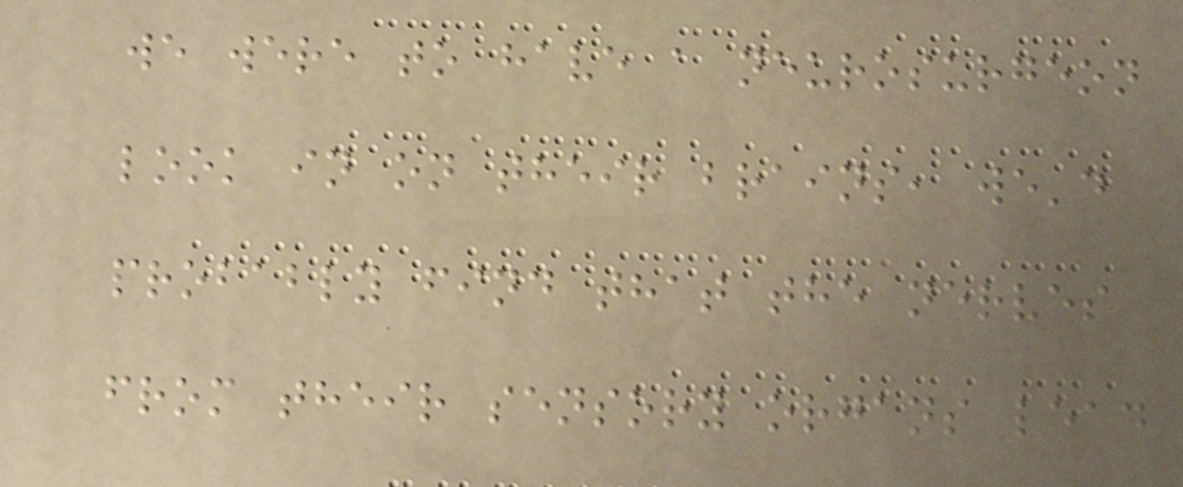we were to have a neurosurgeon
look in on their brains, we'd
probably find that the nerves
from their sensory organs lead
